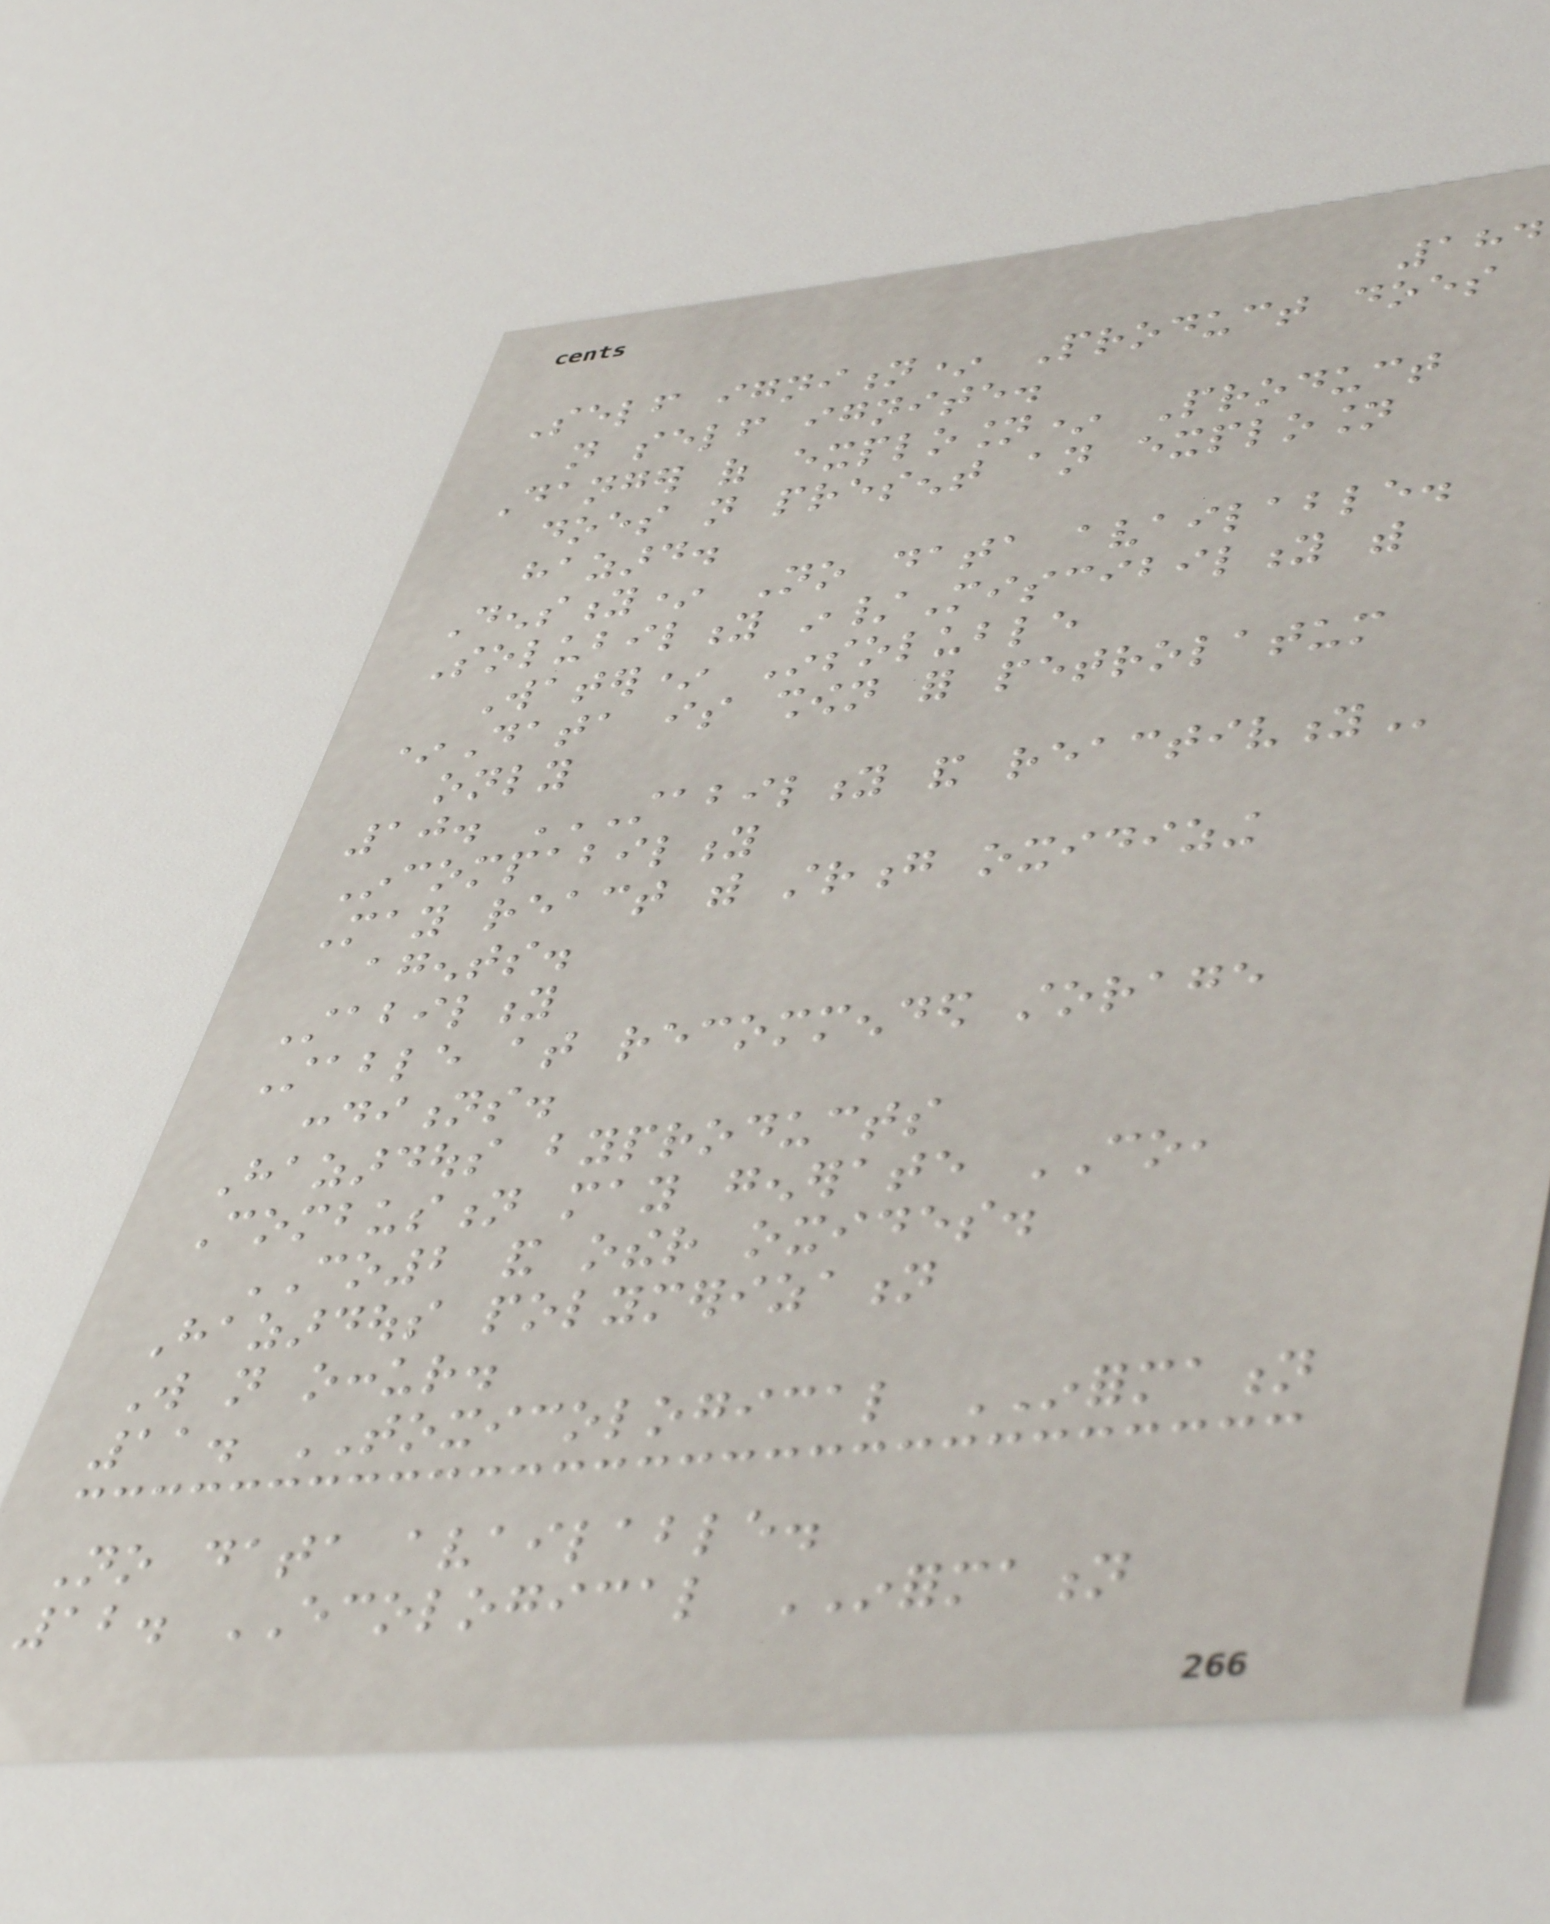184
Self ignition* Product does
not self ignite.
Danger of explosion* Product
does not present an explosion
hazard.
Density* No data available.
Solubility in/Miscibility with
Water* Insoluble
*Data is shown for petrolatum
only
10. STABILITY AND REACTIVITY
Incompability
May react with strong oxidizing
agents.
Stability
Stable at recommended storage
conditions.
Hazardous byproducts
Combustion may generate CO,
CO2 and other oxides.
Hazardous polymerization
Will not occur.
11. TOXICOLOGICAL INFORMATION
No data available.
12. ECOLOGICAL INFORMATION
